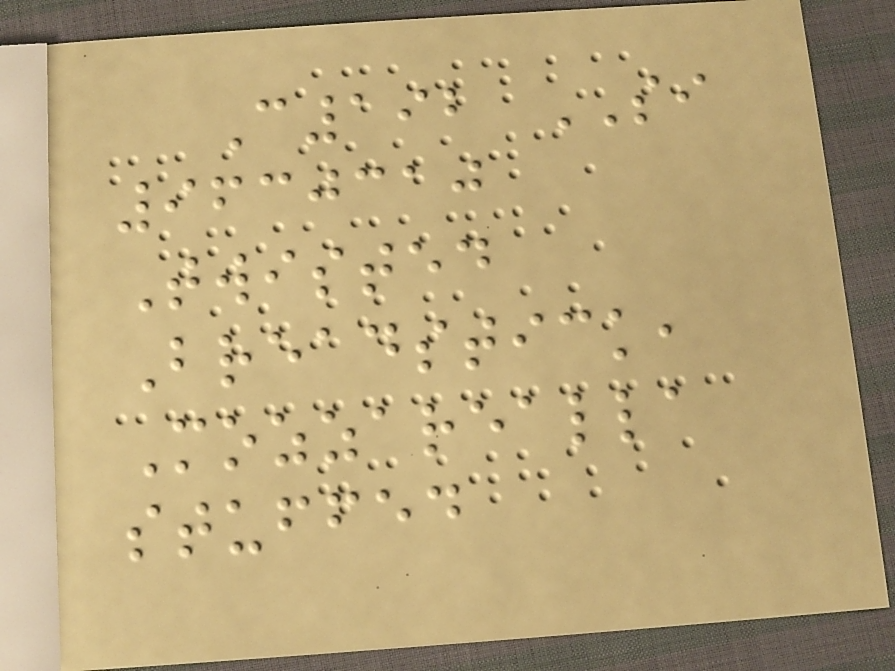C192 SI
9630310
Twisted
Breadstick,
Mozzarealla
stuffed
